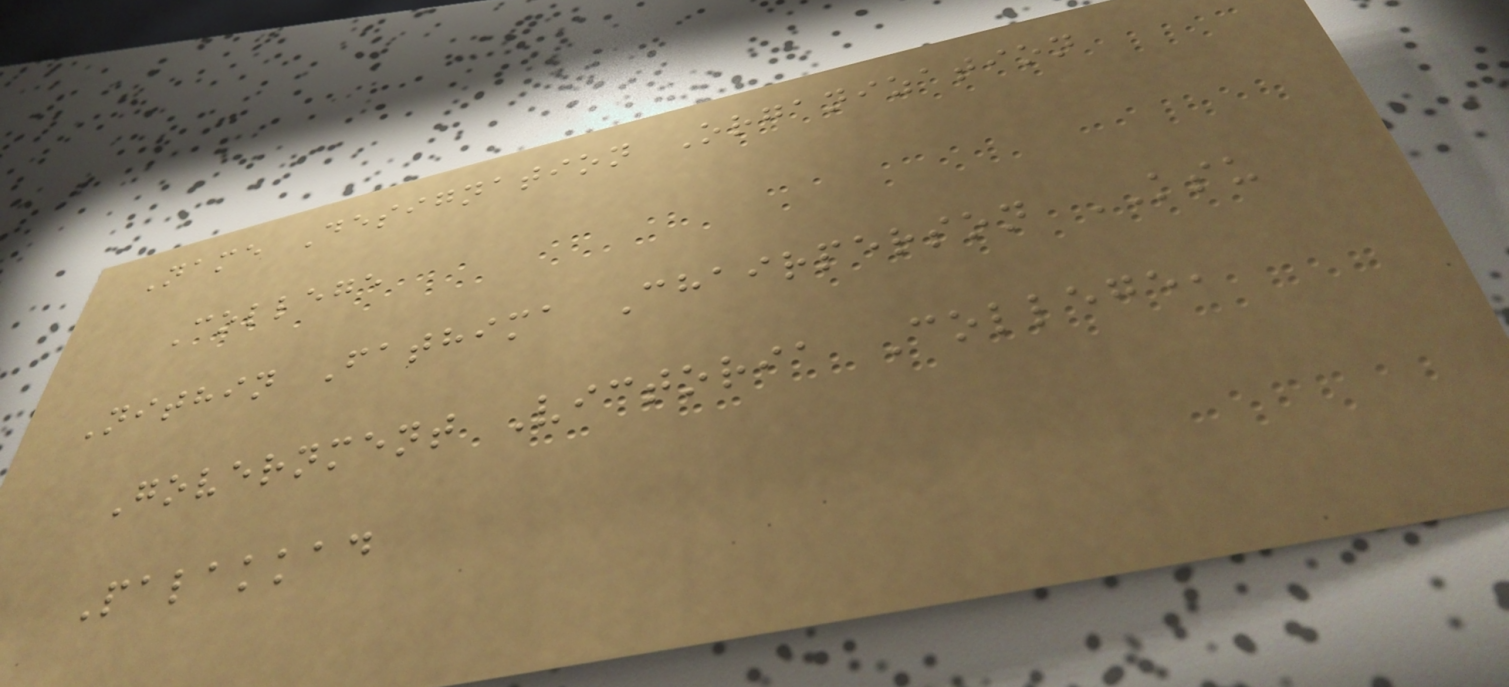Name Designation Organization
College
Nithin Fathima Chairperson KSU
Government Victoria College,
Palakkad
